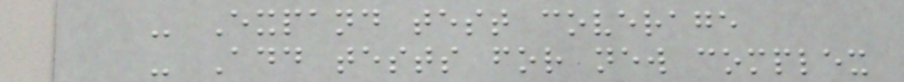- Expand test coverage
- Add tests for new complex
